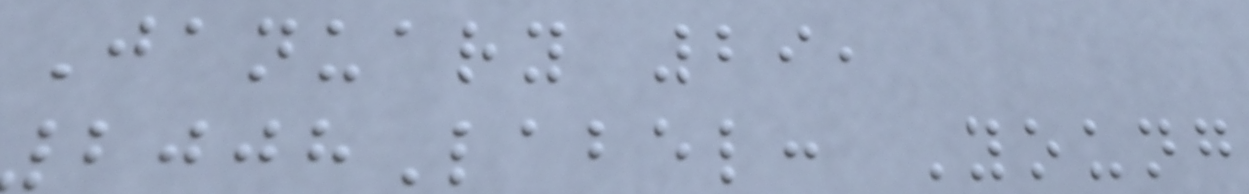January 29,
2008Label: Young
